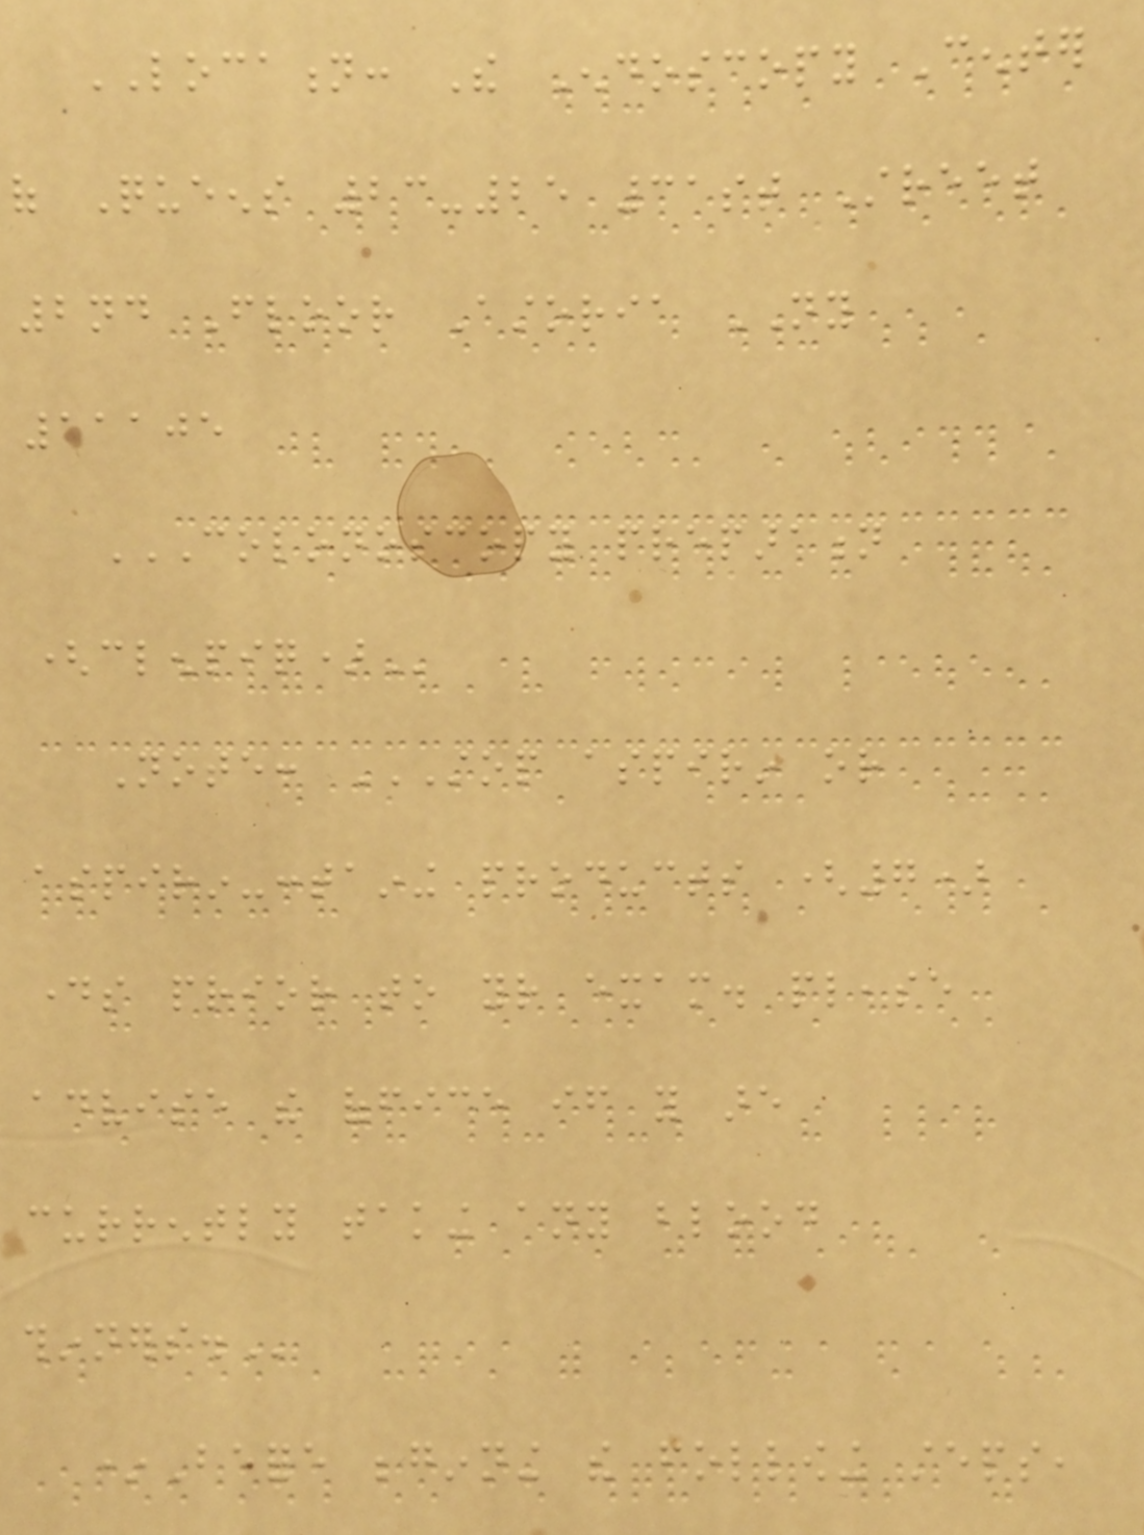LOCATION: The Endoscopy Center
of Queens 23-25 31st Street
2nd Floor Astoria NY
11105
COLONOSCOPY PREPARATION
(CLENPIQ)
Note: STOP ASPIRIN OR
ASPIRIN-CONTAINING PRODUCTS (7)
DAYS PRIOR TO YOUR EXAM. PLEASE
ADVISE THE OFFICE IF YOU ARE
CURRENTLY TAKING ANY BLOOD
THINNERS.
*Before beginning the following steps,
